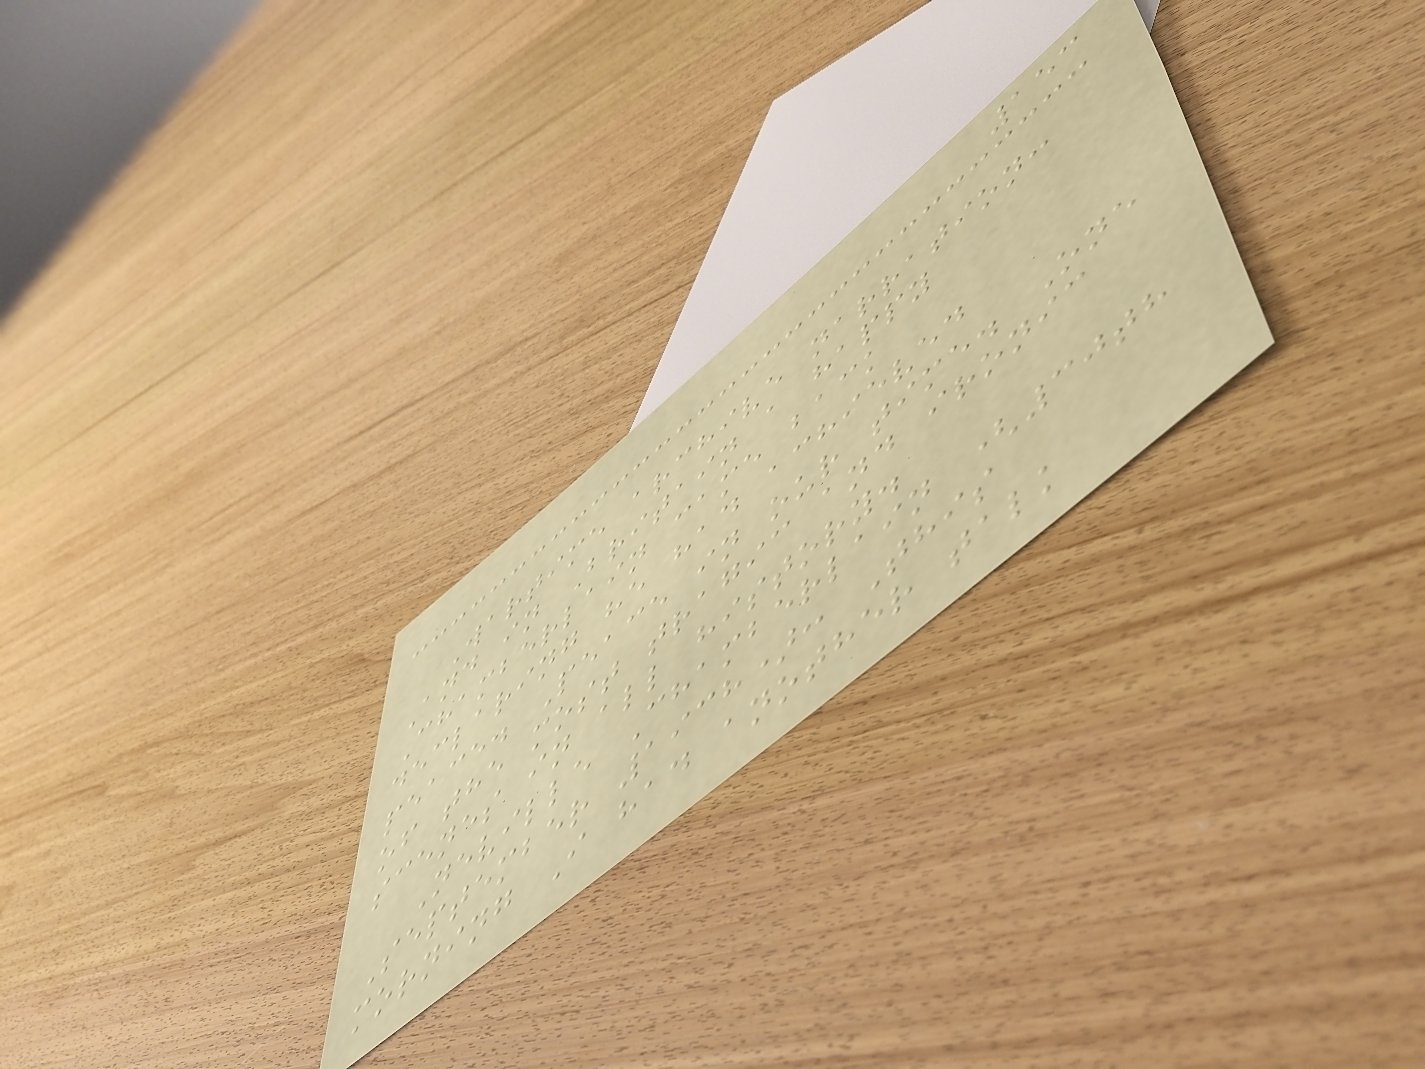153
Wartime archive narration:
And in Britain a happy
Chamberlain came back
declaring he had achieved
peace. Peace in our time. One
of the most tragic and ironic
scenes in all history.
Neville Chamberlain (30th
September 1938): This
morning I had another talk
